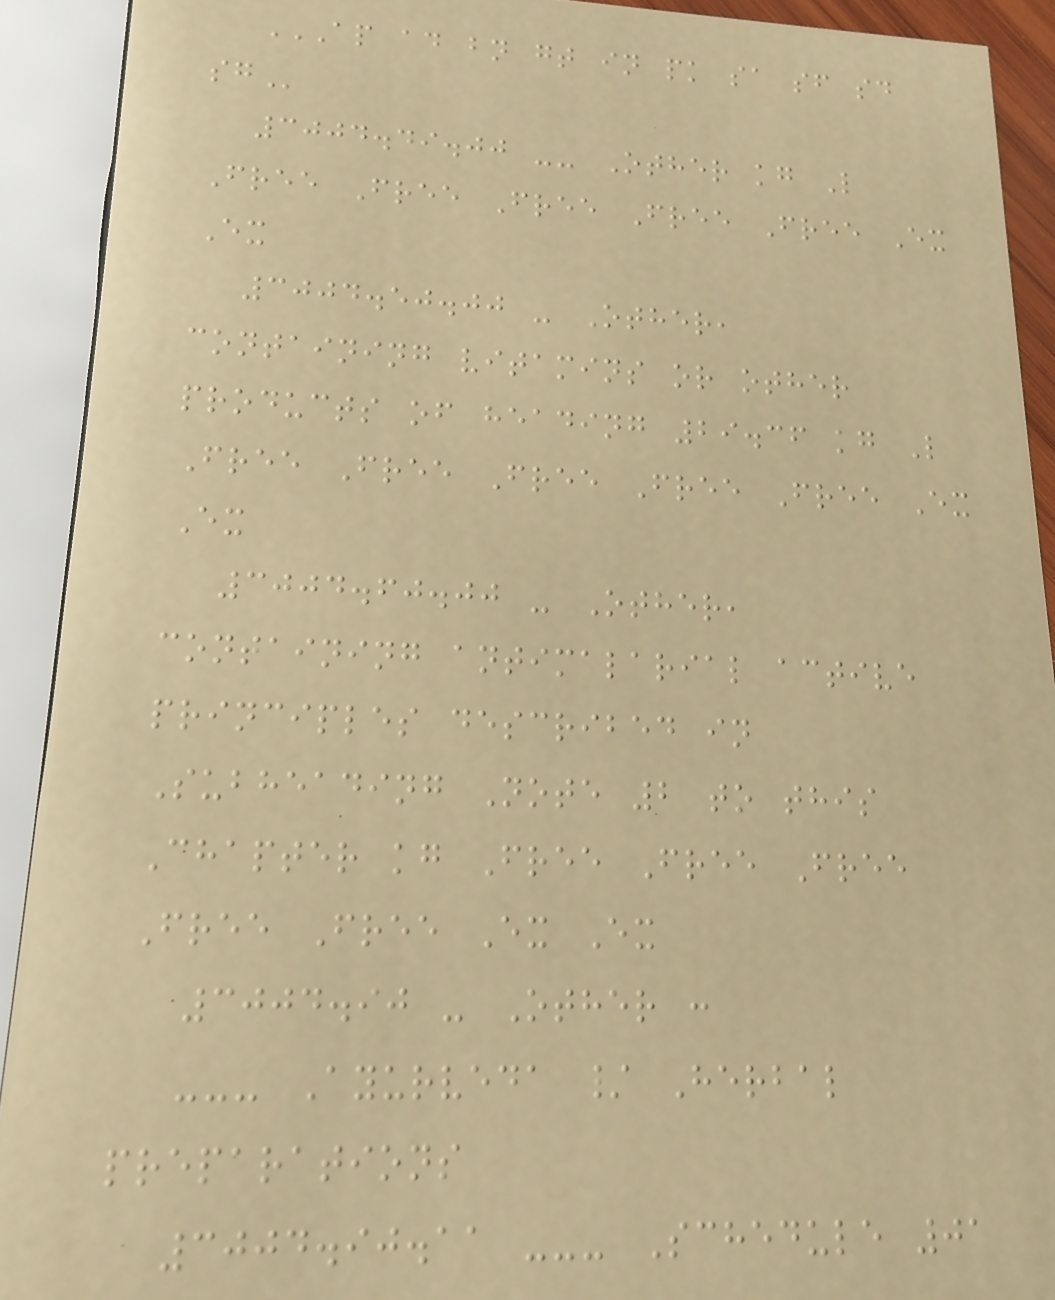AP AD BN GT IN PK SA SF SD
SG
3004.49.00 -- Other kg L
Free Free Free Free Free Ex
Ex
3004.50.00 - Other,
containing vitamins or other
products of heading 29.36 kg L
Free Free Free Free Free Ex
Ex
3004.60.00 - Other,
containing antimalarial active
principles described in
Subheading Note 2 to this
Chapter kg Free Free Free
Free Free Ex Ex
3004.90 - Other :
--- Ayurveda / Herbal
preparations
3004.90.11 --- Schedule 01
